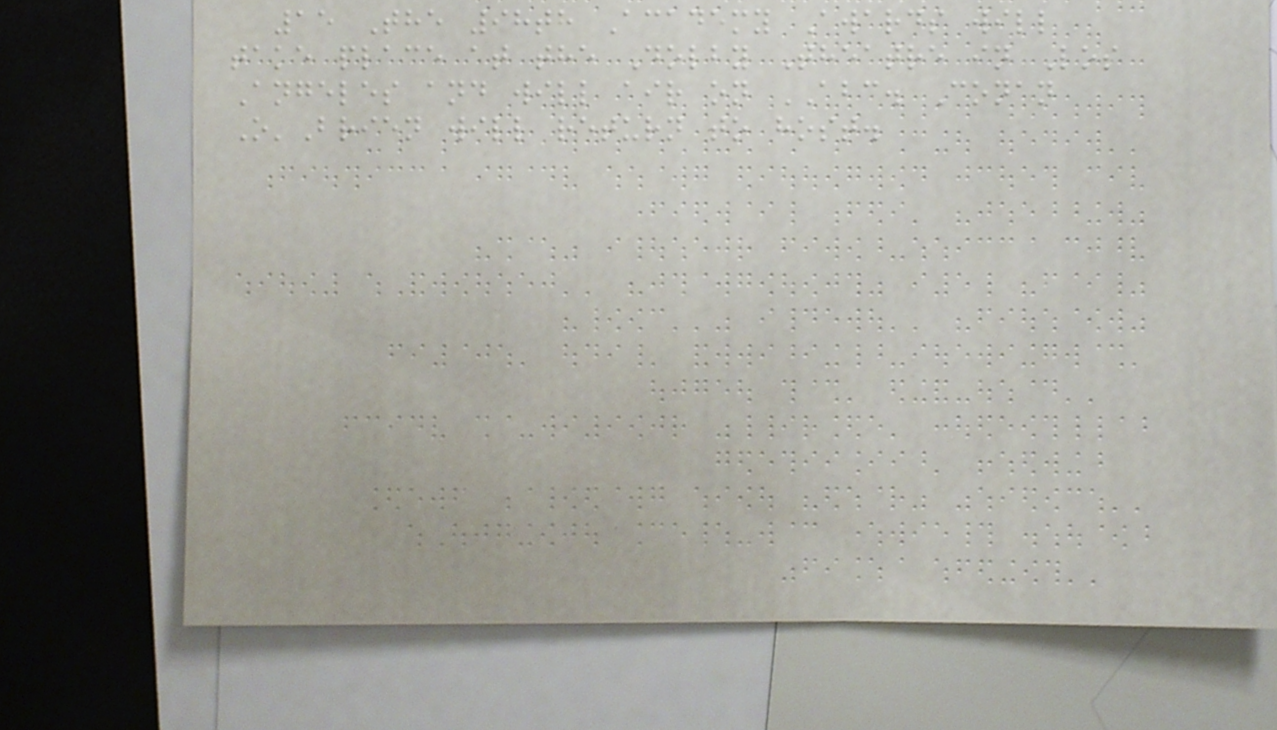15 The 98th Academy Awards will
take place at the Dolby Theatre in Los
Angeles and will air on ABC. Conan
O'Brien will return to host.
